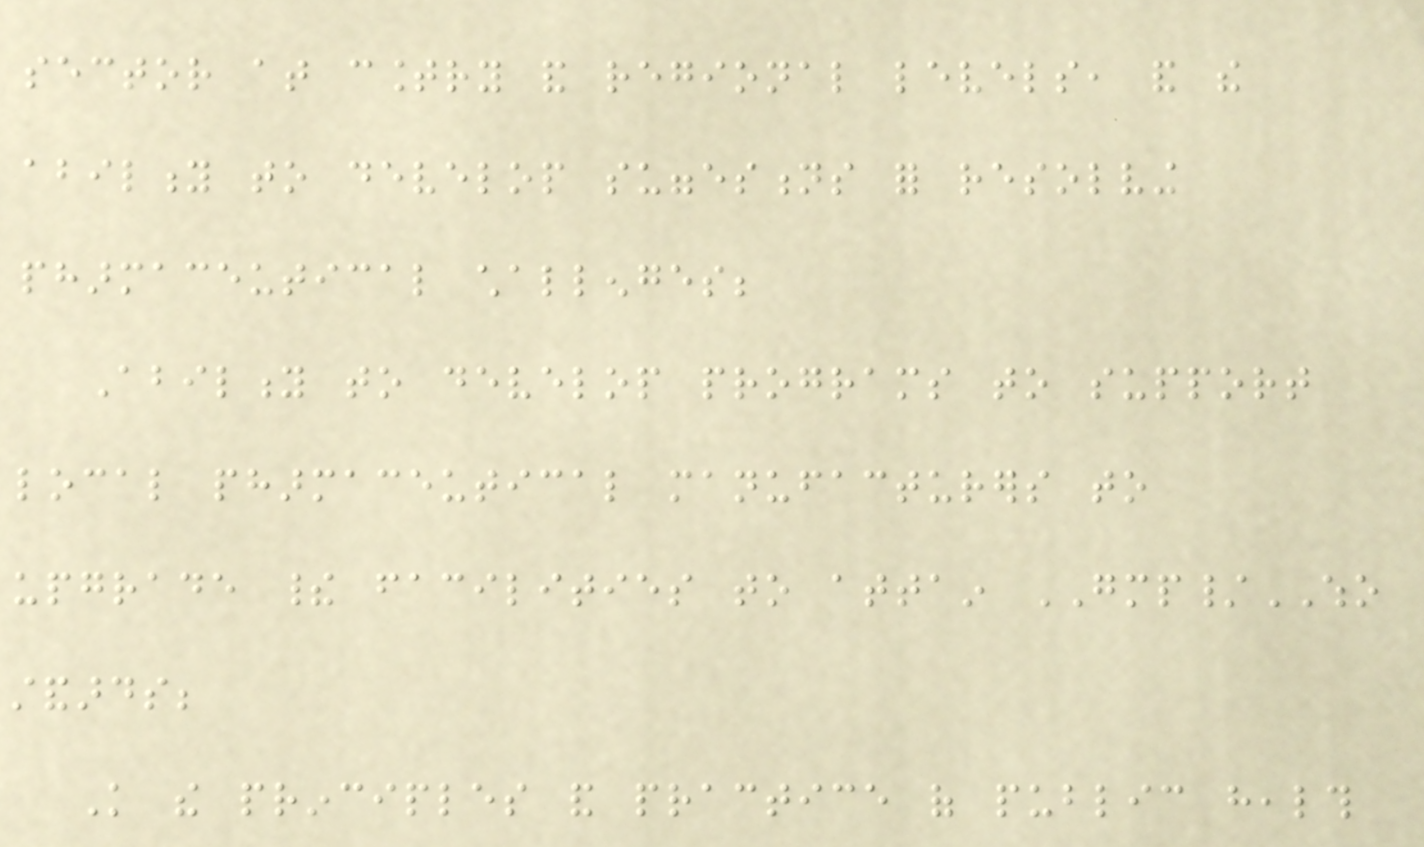sector at country and regional levels, and the
ability to develop suggestions for resolving
pharmaceutical challenges;
Ability to develop programs to support
local pharmaceutical manufacturers to
upgrade their facilities to attain GMP/WHO
standards;
Knowledge the principles and practice of public health
